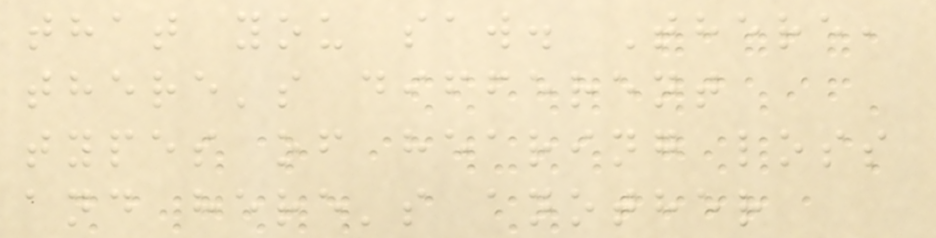that you saw. There,
there's different
types of hearing loss
and here's another
